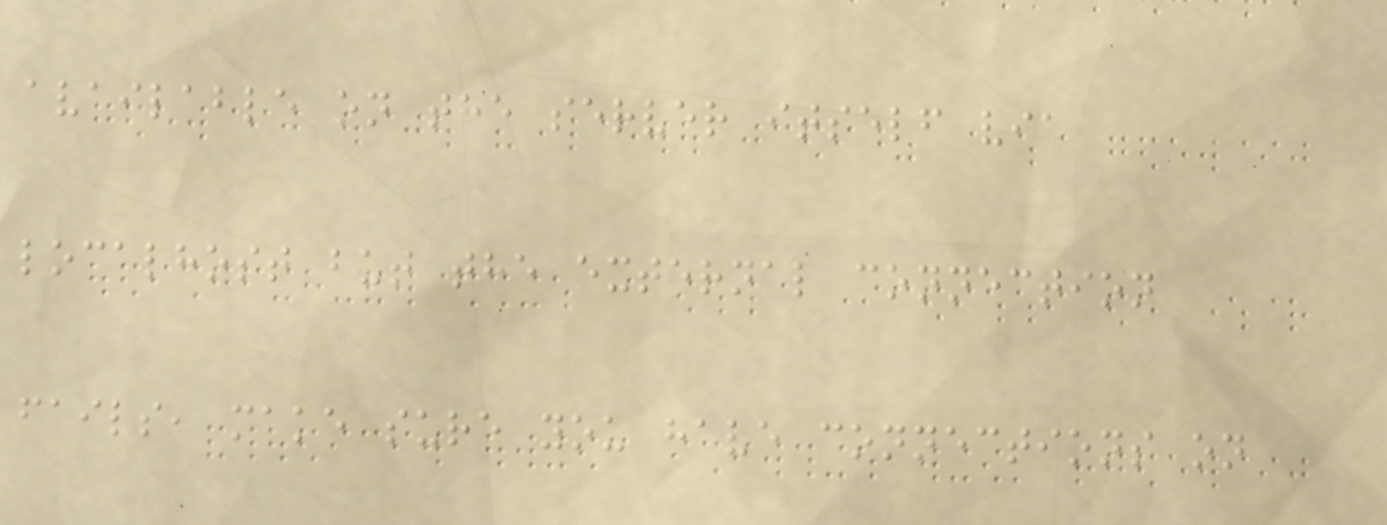available on the server itself via
localhost but the external connection
fails, make sure you have connections on
